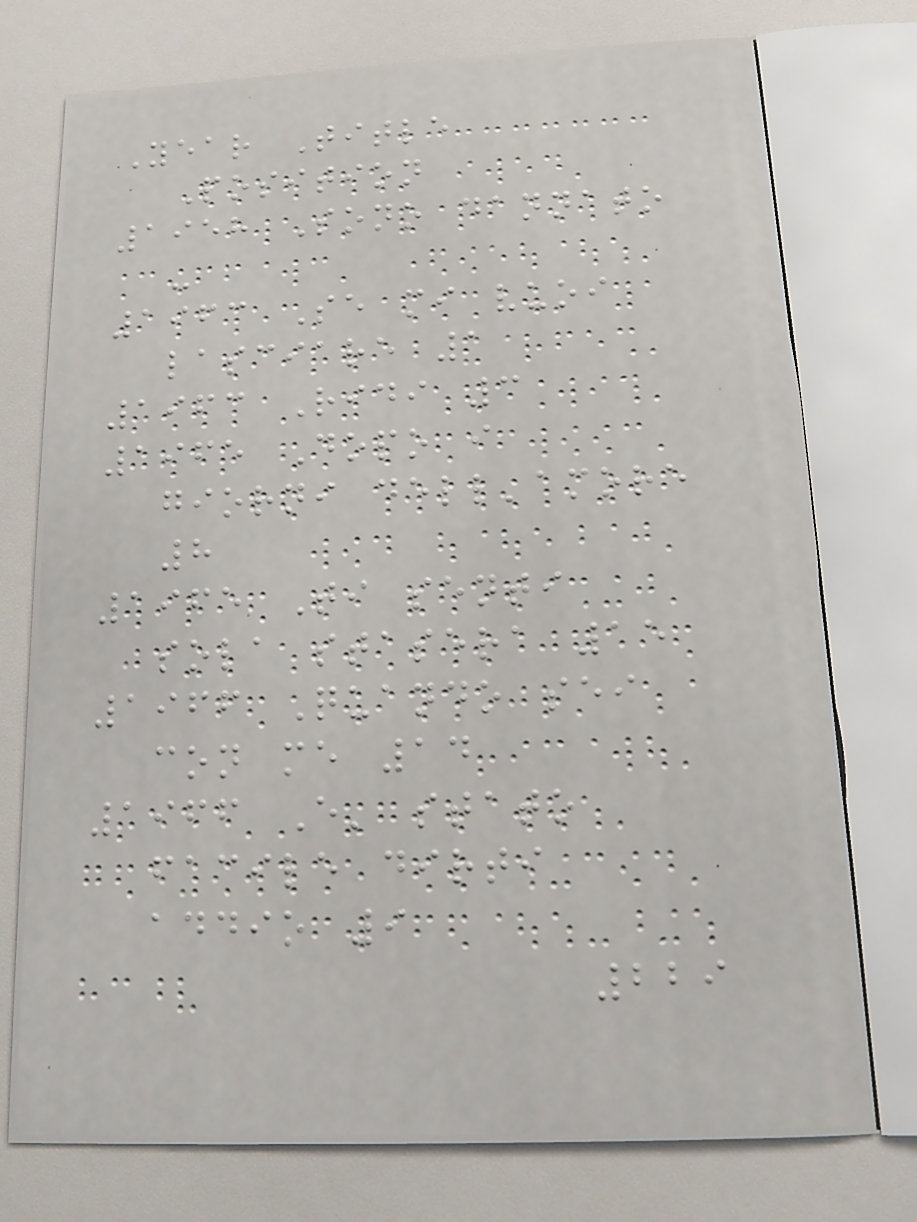Year Title
Position
1958 Sono dannato
-
1963 Se mi vuoi
lasciare 1
1963 Ridi 3
1965 Dopo i
giorni dell'amore
8
1965 Ti senti
sola stasera 15
1966 Quando sei
con me 14
1966 E' stato
facile dirti
addio 9
229
